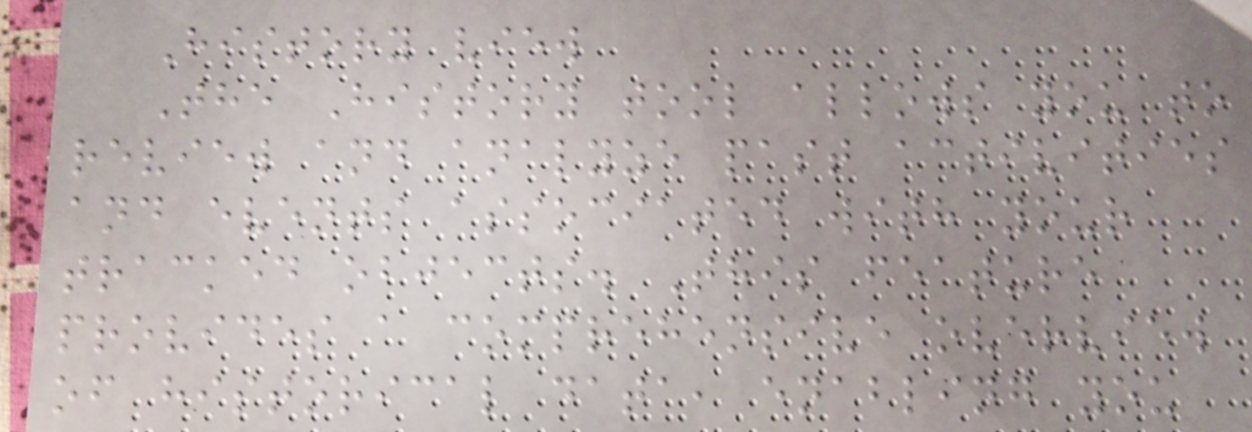History view
The History tool allows you to
review and analyze past activities
and events associated with your
tracked objects. This feature
provides a comprehensive overview
of historical data, enabling you
